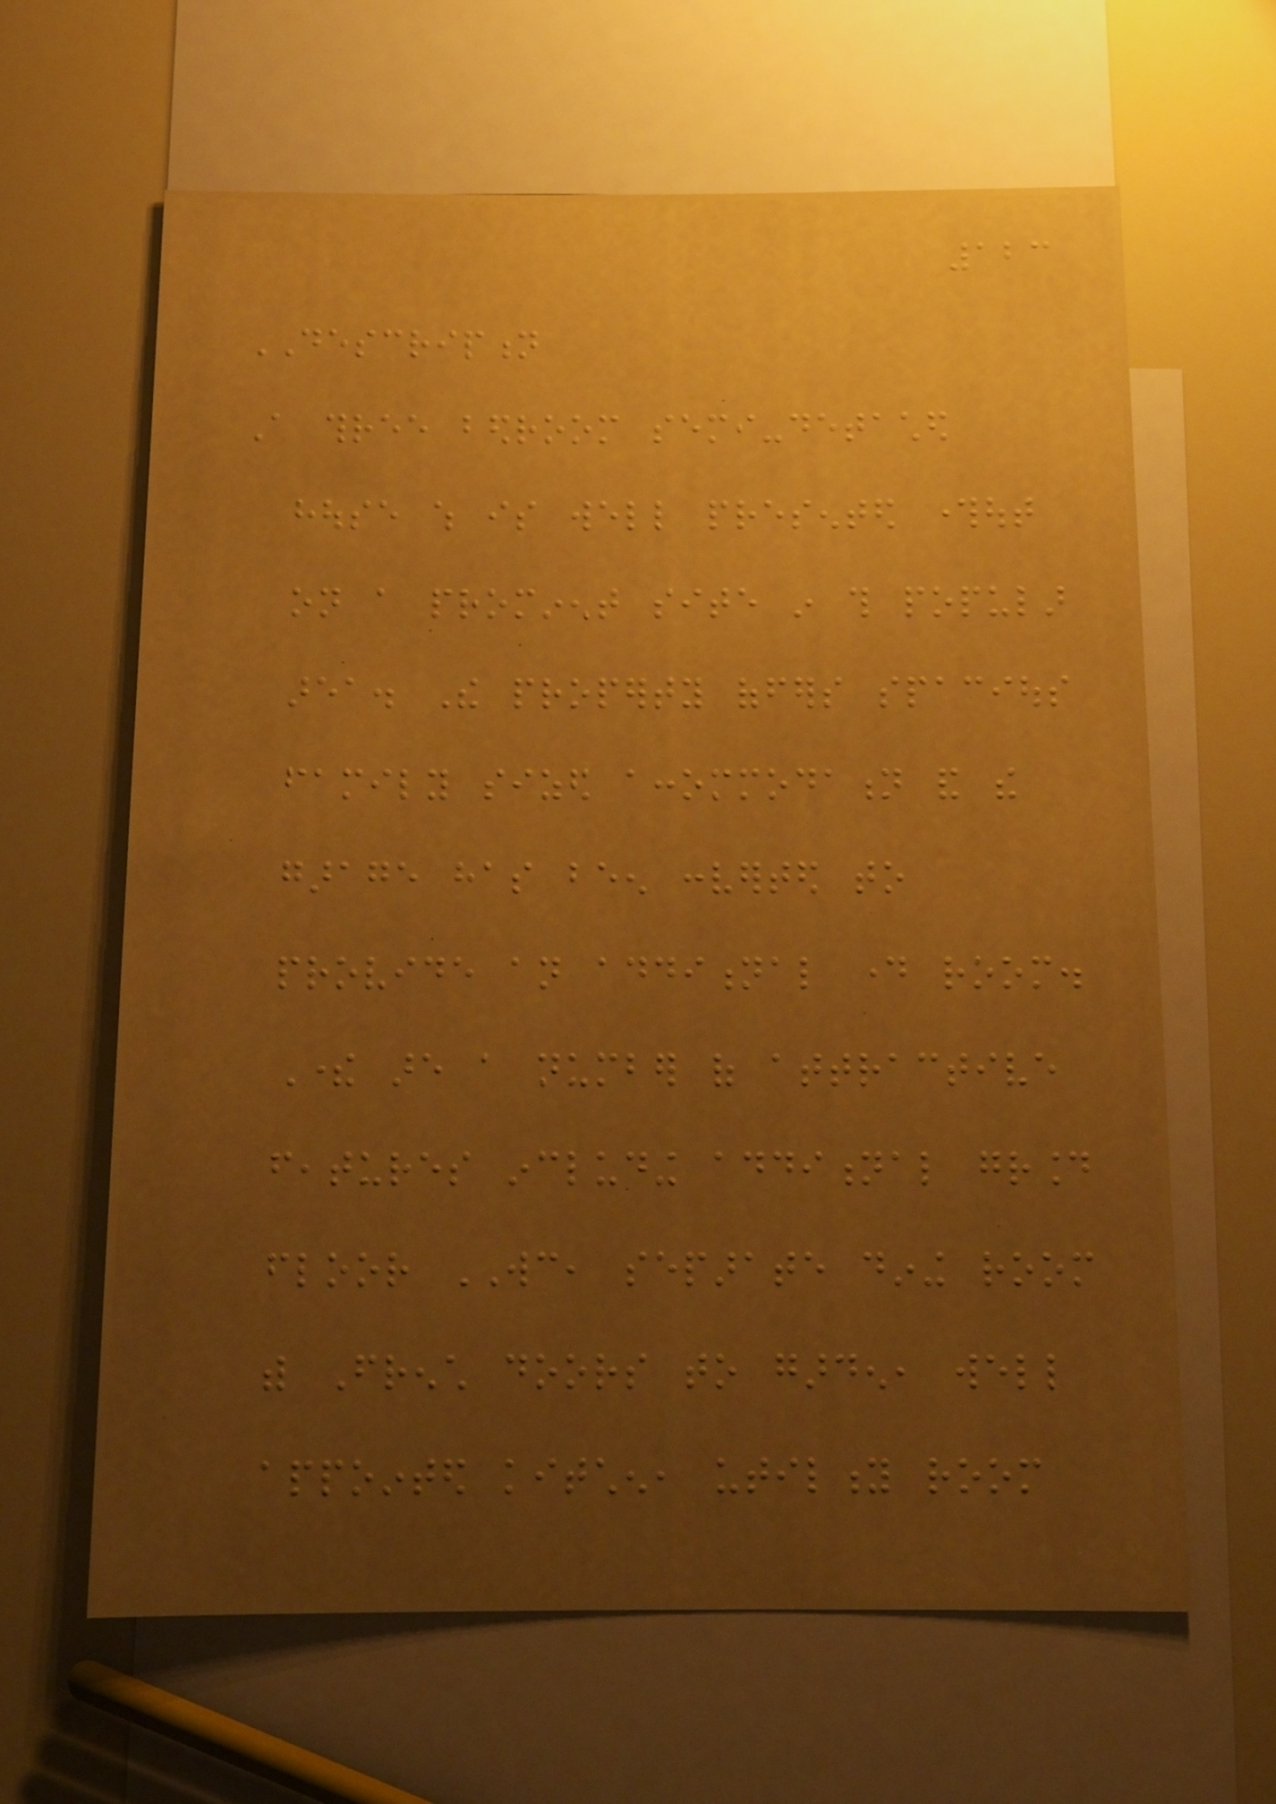123
DESCRIPTION
A three bedroom semi-detached
house which is well presented throughout
on a prominent site in this popular
area. The property offers spacious
family sized accommodation and the
garage has been converted to
provide an additional day room.
There are a number of attractive
features including additional ground
floor WC, separate dining room
with French doors to garden, well
appointed kitchen, utility room
